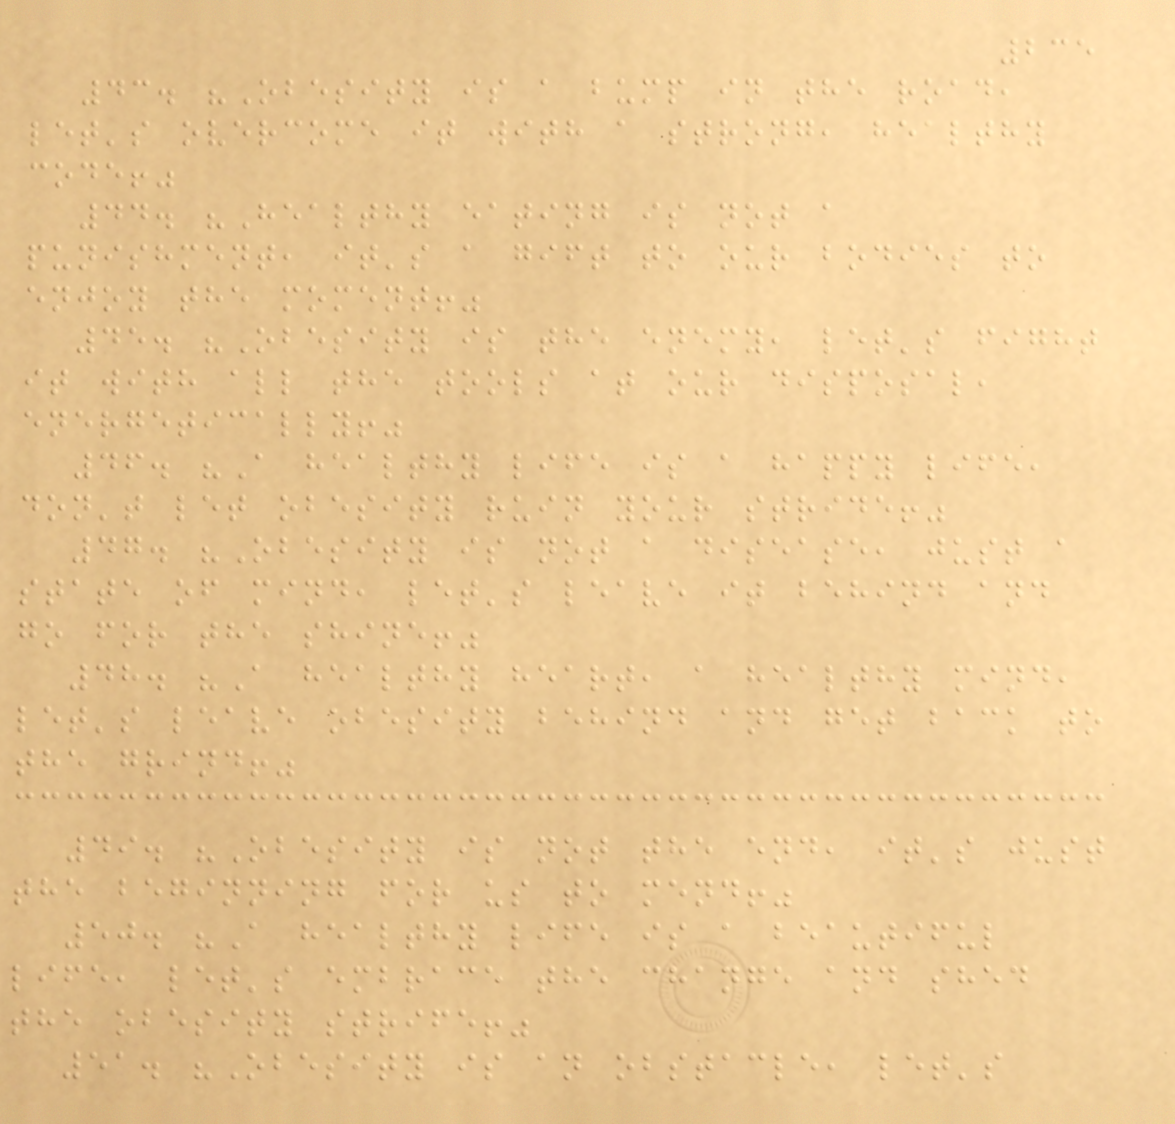235
43. "Obesity is a bump in the road,
let's overcome it with a strong, healthy
code!"
44. "Healthy eating is not a
punishment, it's a gift to our bodies to
enjoy the moment!"
45. "Obesity is the enemy, let's fight
it with all the tools at our disposal,
energetically!"
46. "A healthy life is a happy life,
don't let obesity ruin your stride!"
47. "Obesity is not a disease, just a
state of mind, let's leave it behind and
go for the shine!"
48. "A healthy heart, a healthy mind,
let's leave obesity behind and get back to
the grind!"
49. "Obesity is not the end, it's just
the beginning for us to mend!"
50. "A healthy life is a beautiful
life, let's embrace the change and shed
the obesity strife!"
51. "Obesity is an obstacle, let's
